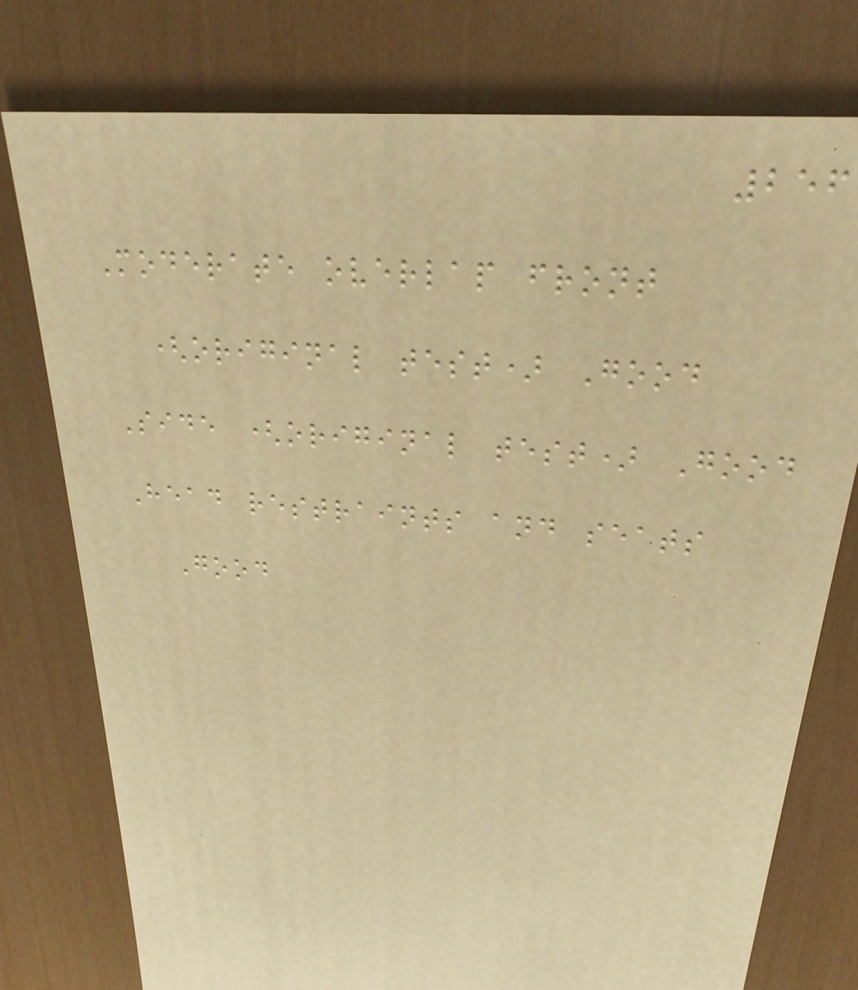256
Moderate overlap front
(original test) Good
Side (original test) Good
Head restraints and seats
Good
